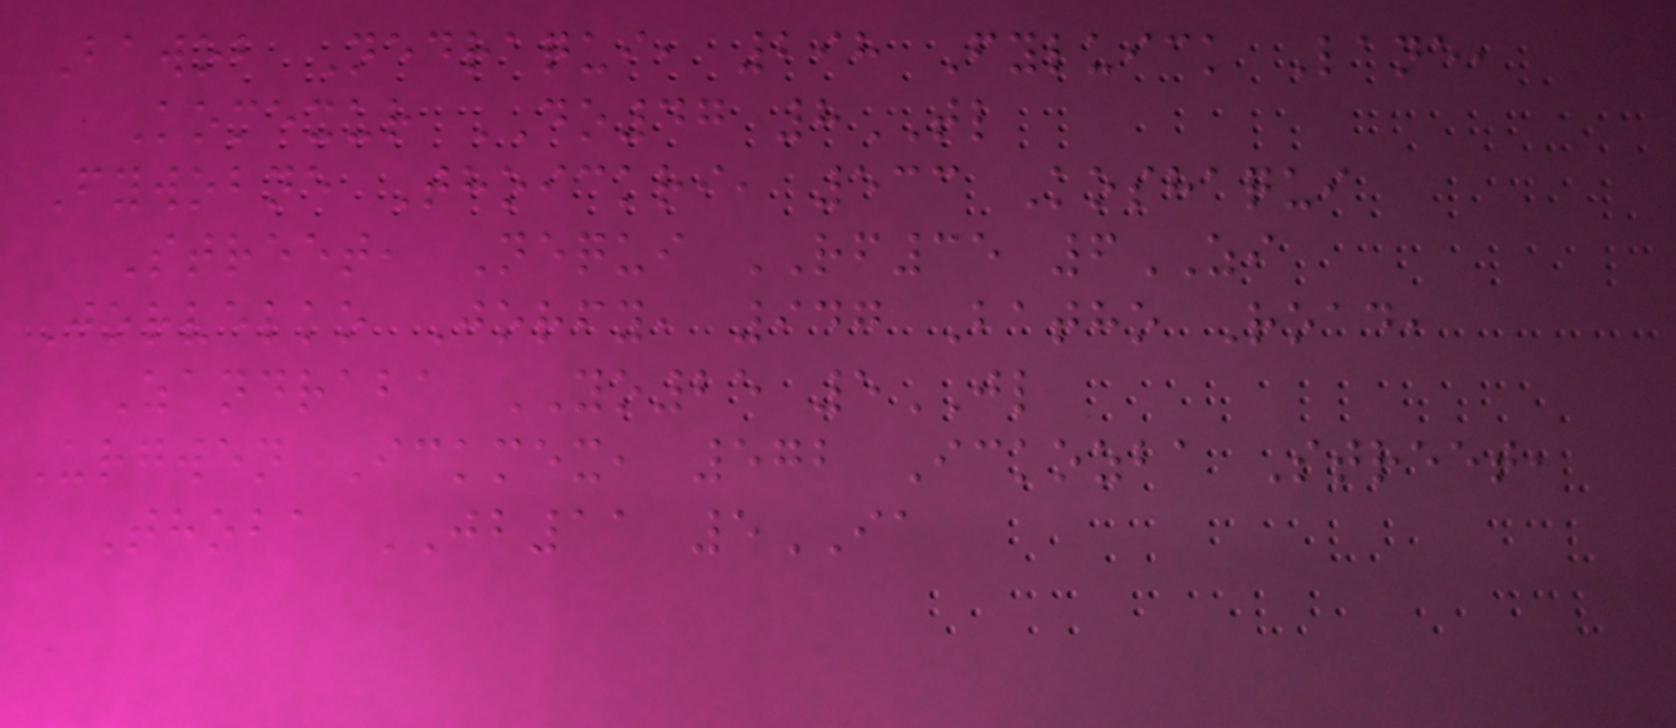Bawob Nedraqui, 298 Fyluick Lane,
Komexur DO47 8TL
Fywobne Thoickri, 533 Koshaqui
Street, Nequi RF35 6ZI
Jorvelko Jorfy, 947 Batho Road,
Zandraba YO25 5JL
Urgwen Ickmex, 572 Ickozba Street,
Thoba JB11 5IA
